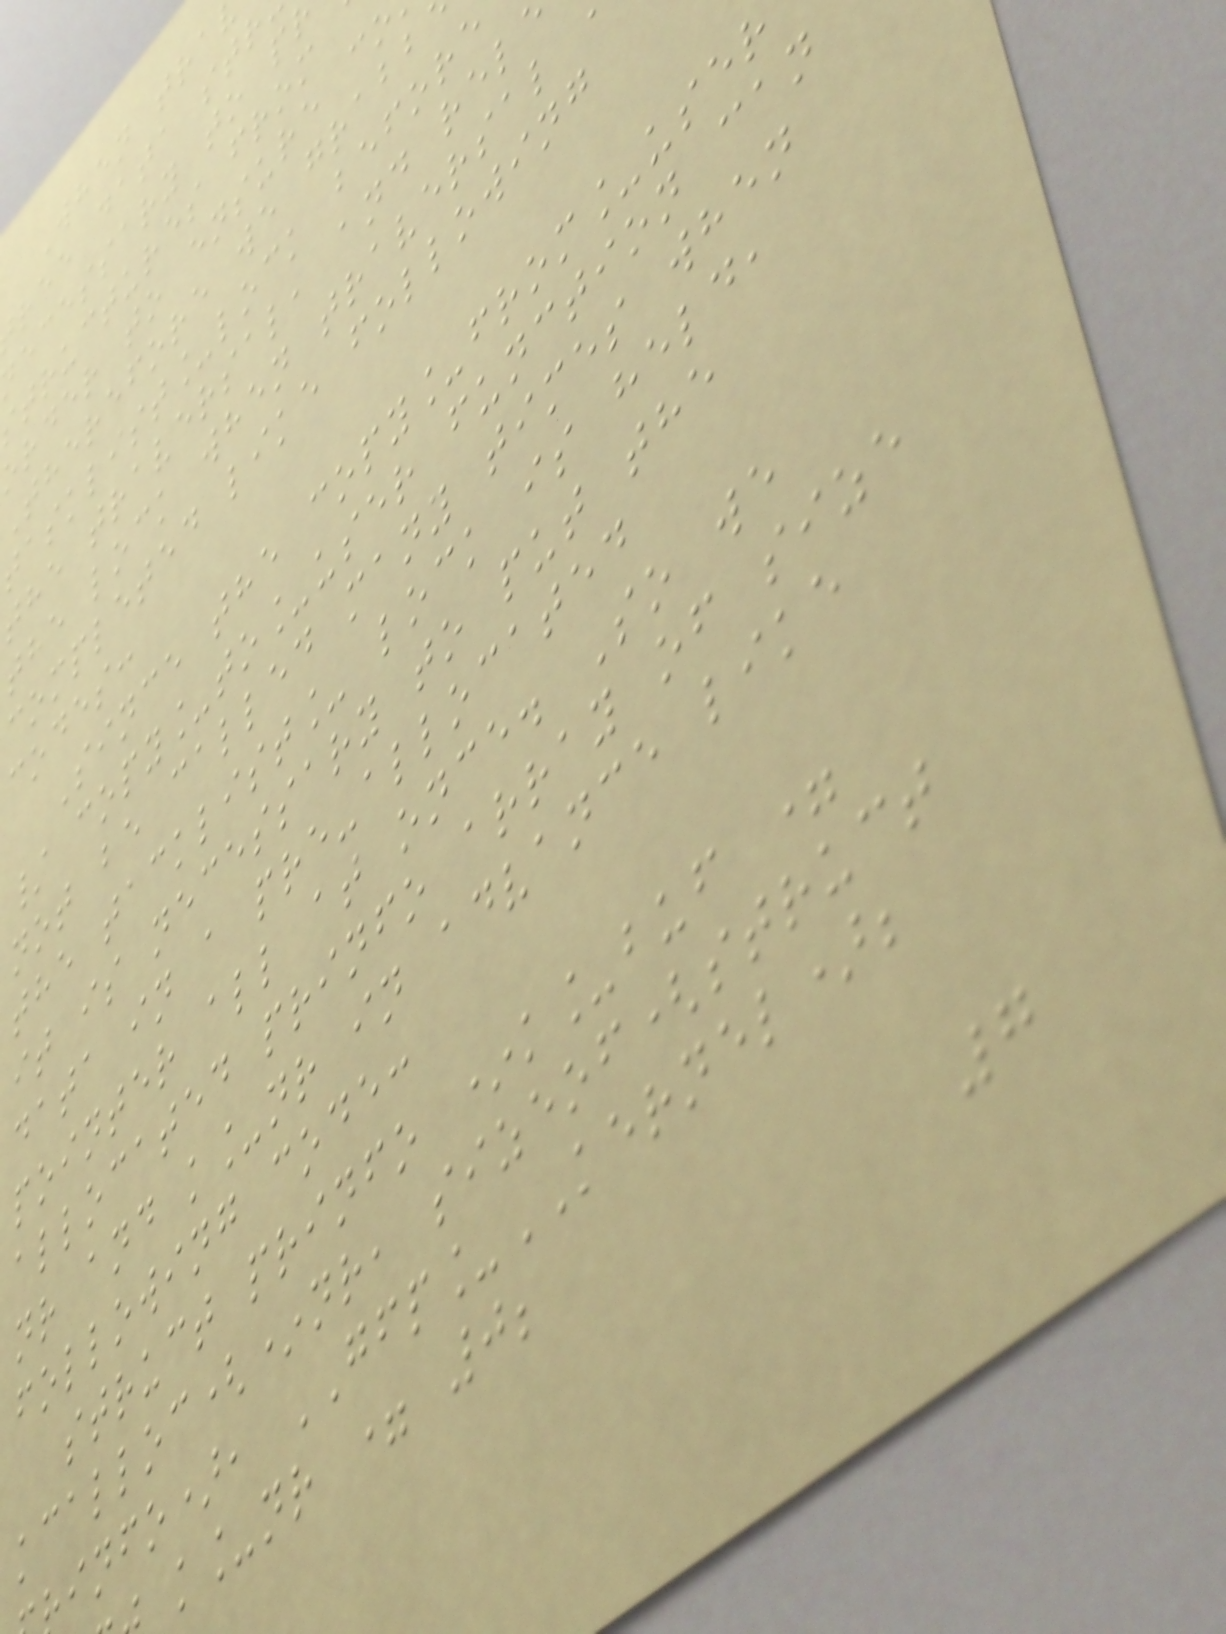When tra
ree data str
ecessary to p
tructures from
order to ensure co
Therefore we grabb
tasklist_lock before
the traversal, and rel
the lock when traversal
completed like following
codes:
Since the copy_from_user
/ copy_to_user function can
not be called many times when
the tacklist_ lock is held,
it is necessary to put the
data in a pre-allocated
pointer all at once. So we
allocated prinfo array of size
nr and k_nr in advance like
following code:
struct prinfo *k_buf =
kcalloc(*nr, sizeof(struct
info), GFP_KERNEL);
k_nr = 0;
7
